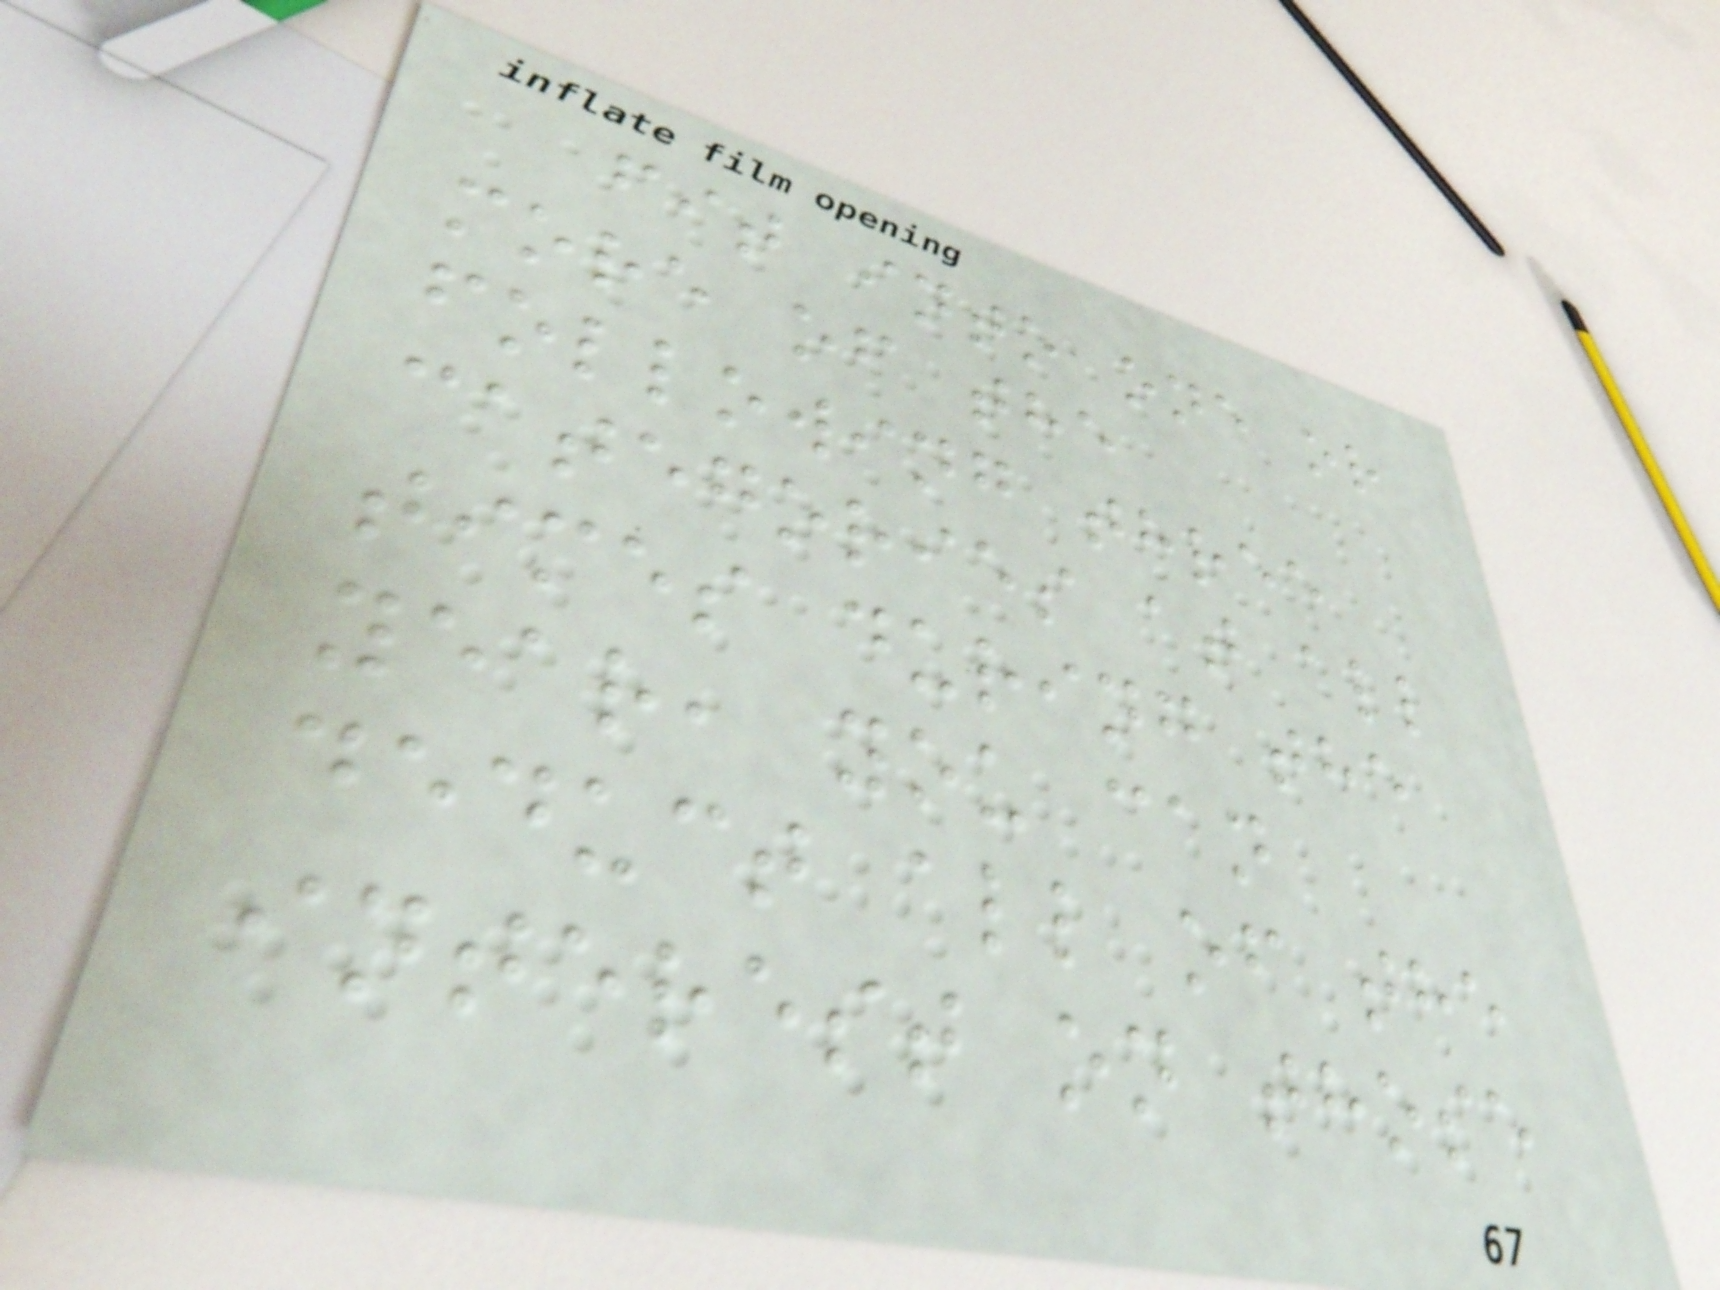fit into one or
more of the
following three
categories at all
times during the
year, you can
deduct all of the
interest on those
